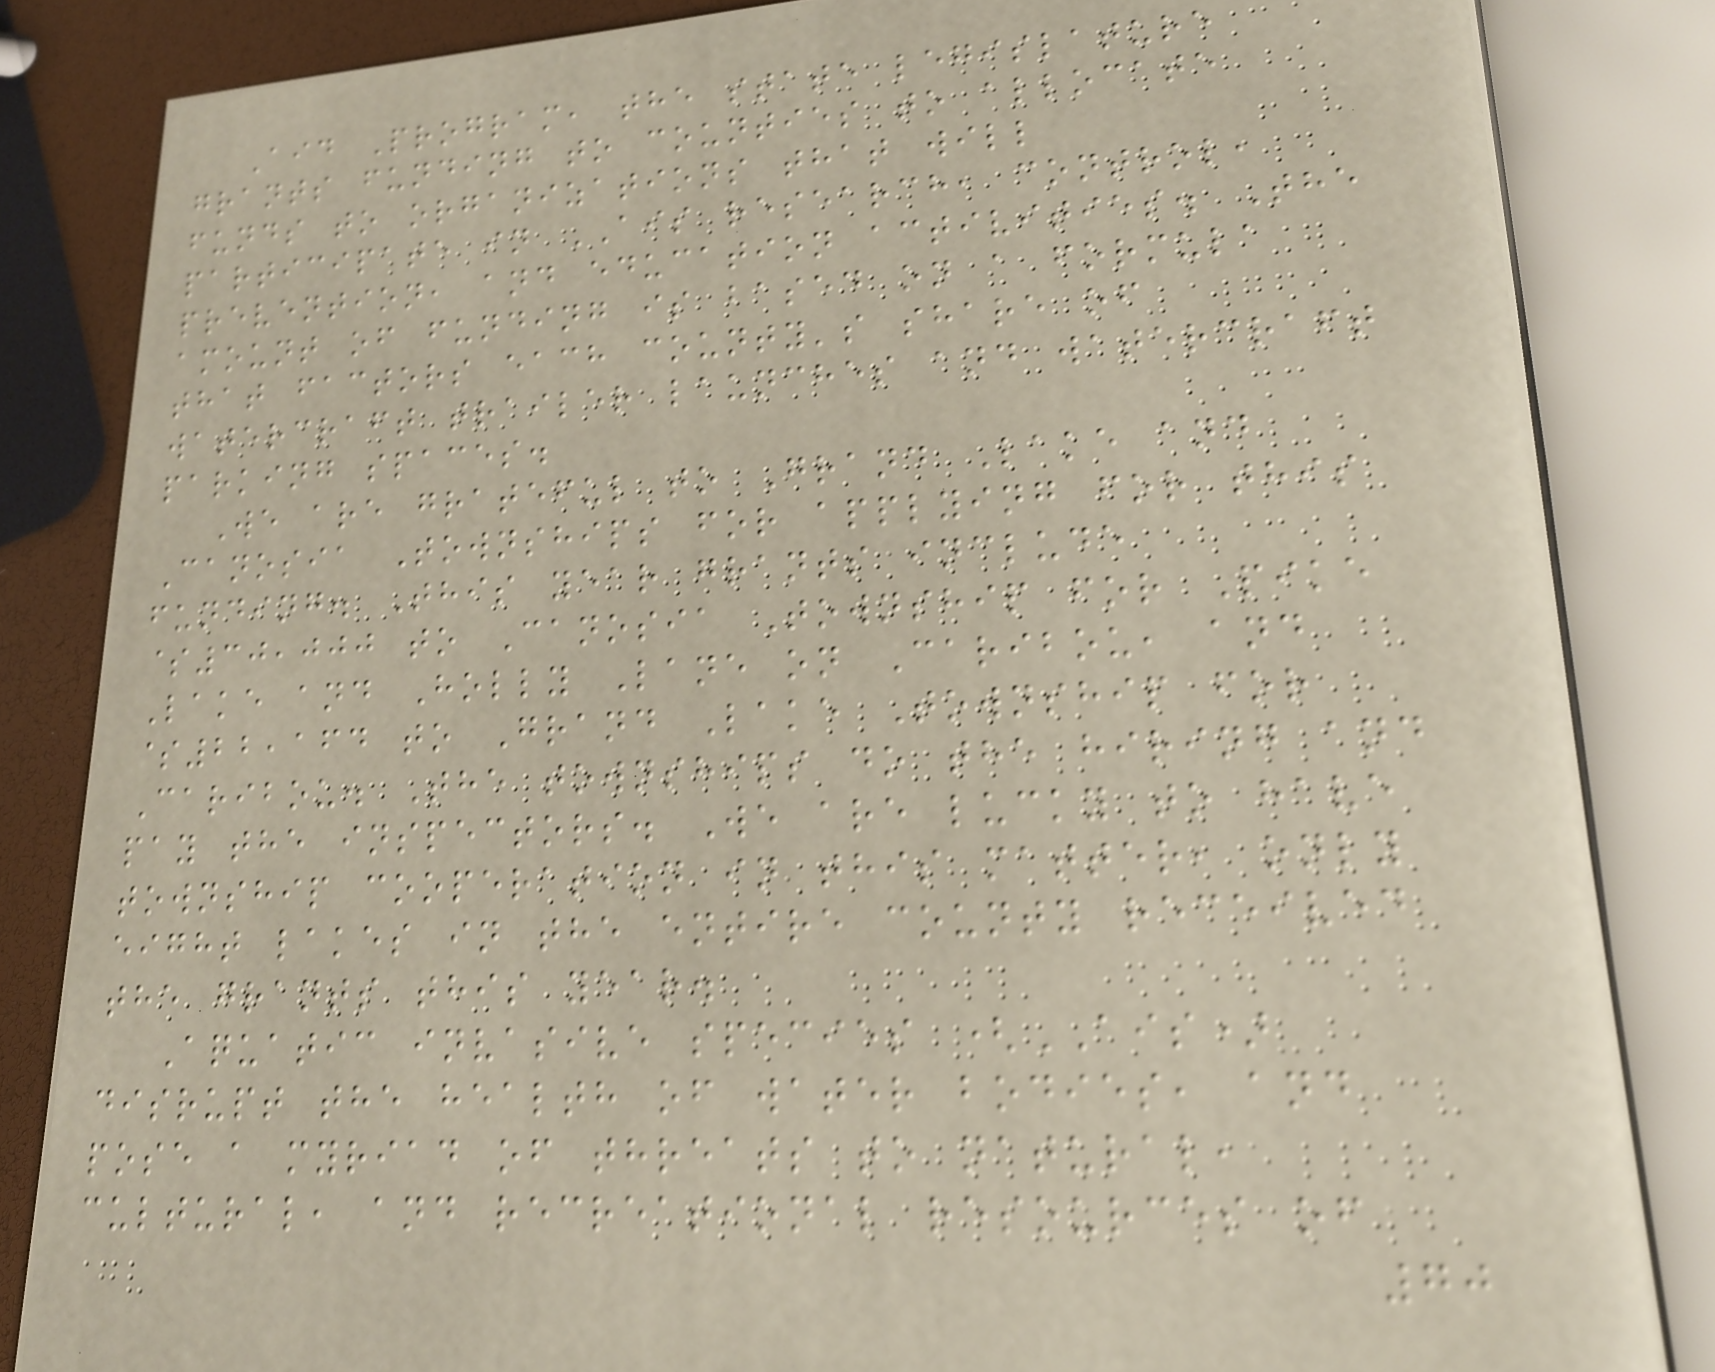Aid Program, the state legislature
grants funding to counties to allocate
funds to organizations that will
participate in AIS research, control,
prevention, and education activities. The
amount of funding is based on a formula
that factors each county's share of
watercraft trailer launches and watercraft
parking spaces.
We are grateful to Grand Lake and
Canosia Townships for applying for this
funding. This year grants include
$30,000 to Canosia Township for Pike
Lake and Holly Lane on Caribou, and
$22,164 to Grand Lake Township for
Caribou. The townships do the hiring and
pay the inspectors. We are lucky to have
township cooperation in this matter, only
eight lakes in the entire county received
the grants this year.
Aquatic invasive species (AIS)
disrupt the health of water bodies, and
pose a myriad of threats to natural,
cultural, and recreational resources of
70
